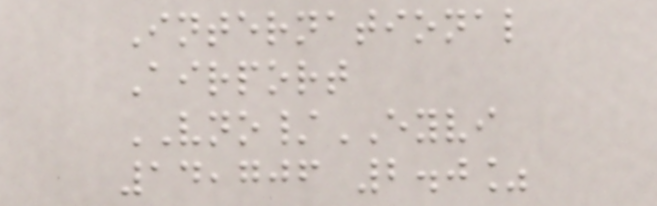International
Airport
VNO/EYVI
14,706 2.0%
